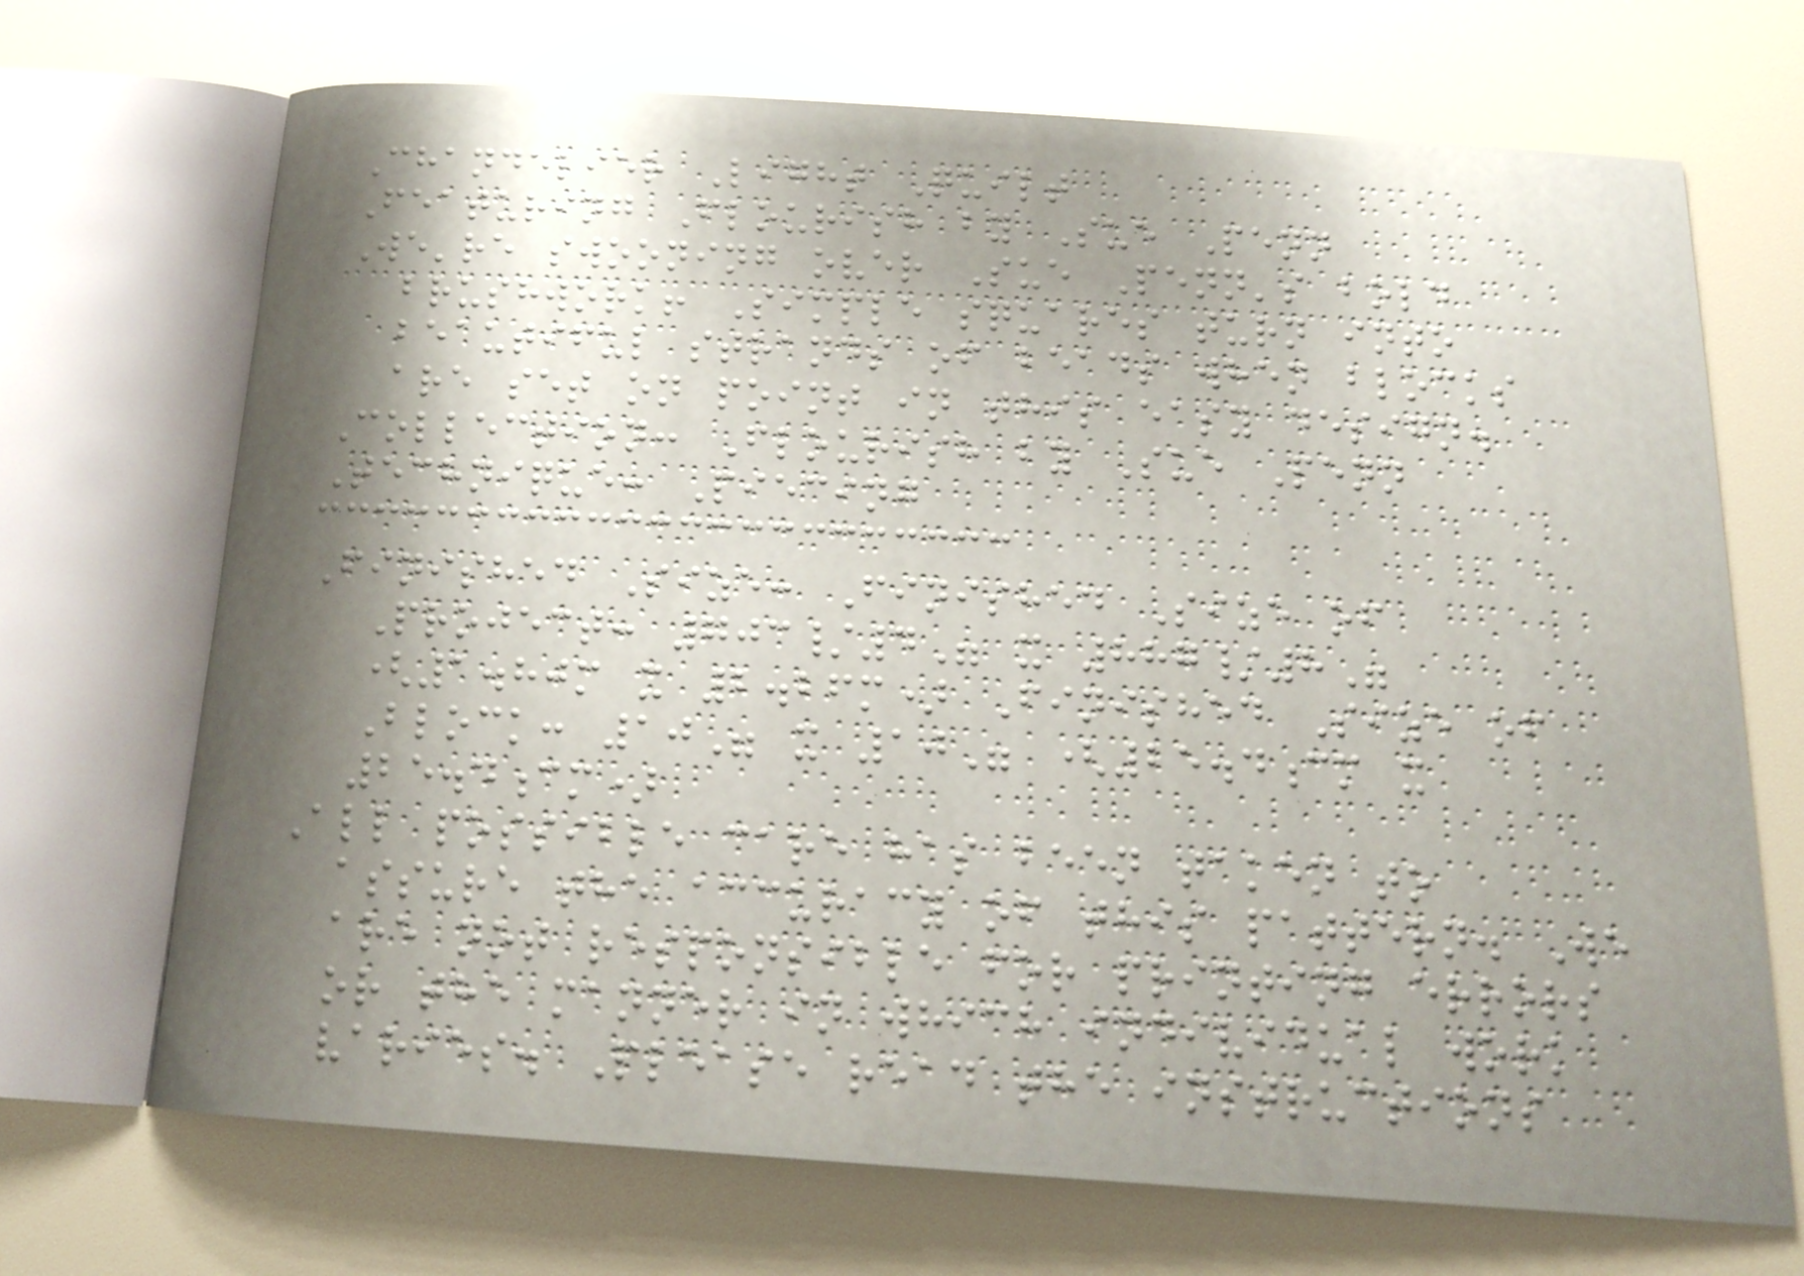Chandelier Light Quilt
Featuring Flourish by Sue Penn
We're swooning over Sue Penn's bold
brushwork! Simple squares turn into
beautiful strands of beads when blocks
are set on point in this easy design.
Collection: Flourish by Sue Penn
Technique: Piecing
Finished Size: Finished Size of
Project: 703/4" x 887/8"
(1.80m x 2.26m) Finished Size of
Block: 10" x 10" (25.4cm x
25.4cm)
All possible care has been taken to
assure the accuracy of this pattern. We
are not responsible for printing errors
or the manner in which individual work
varies. Please read the instructions
